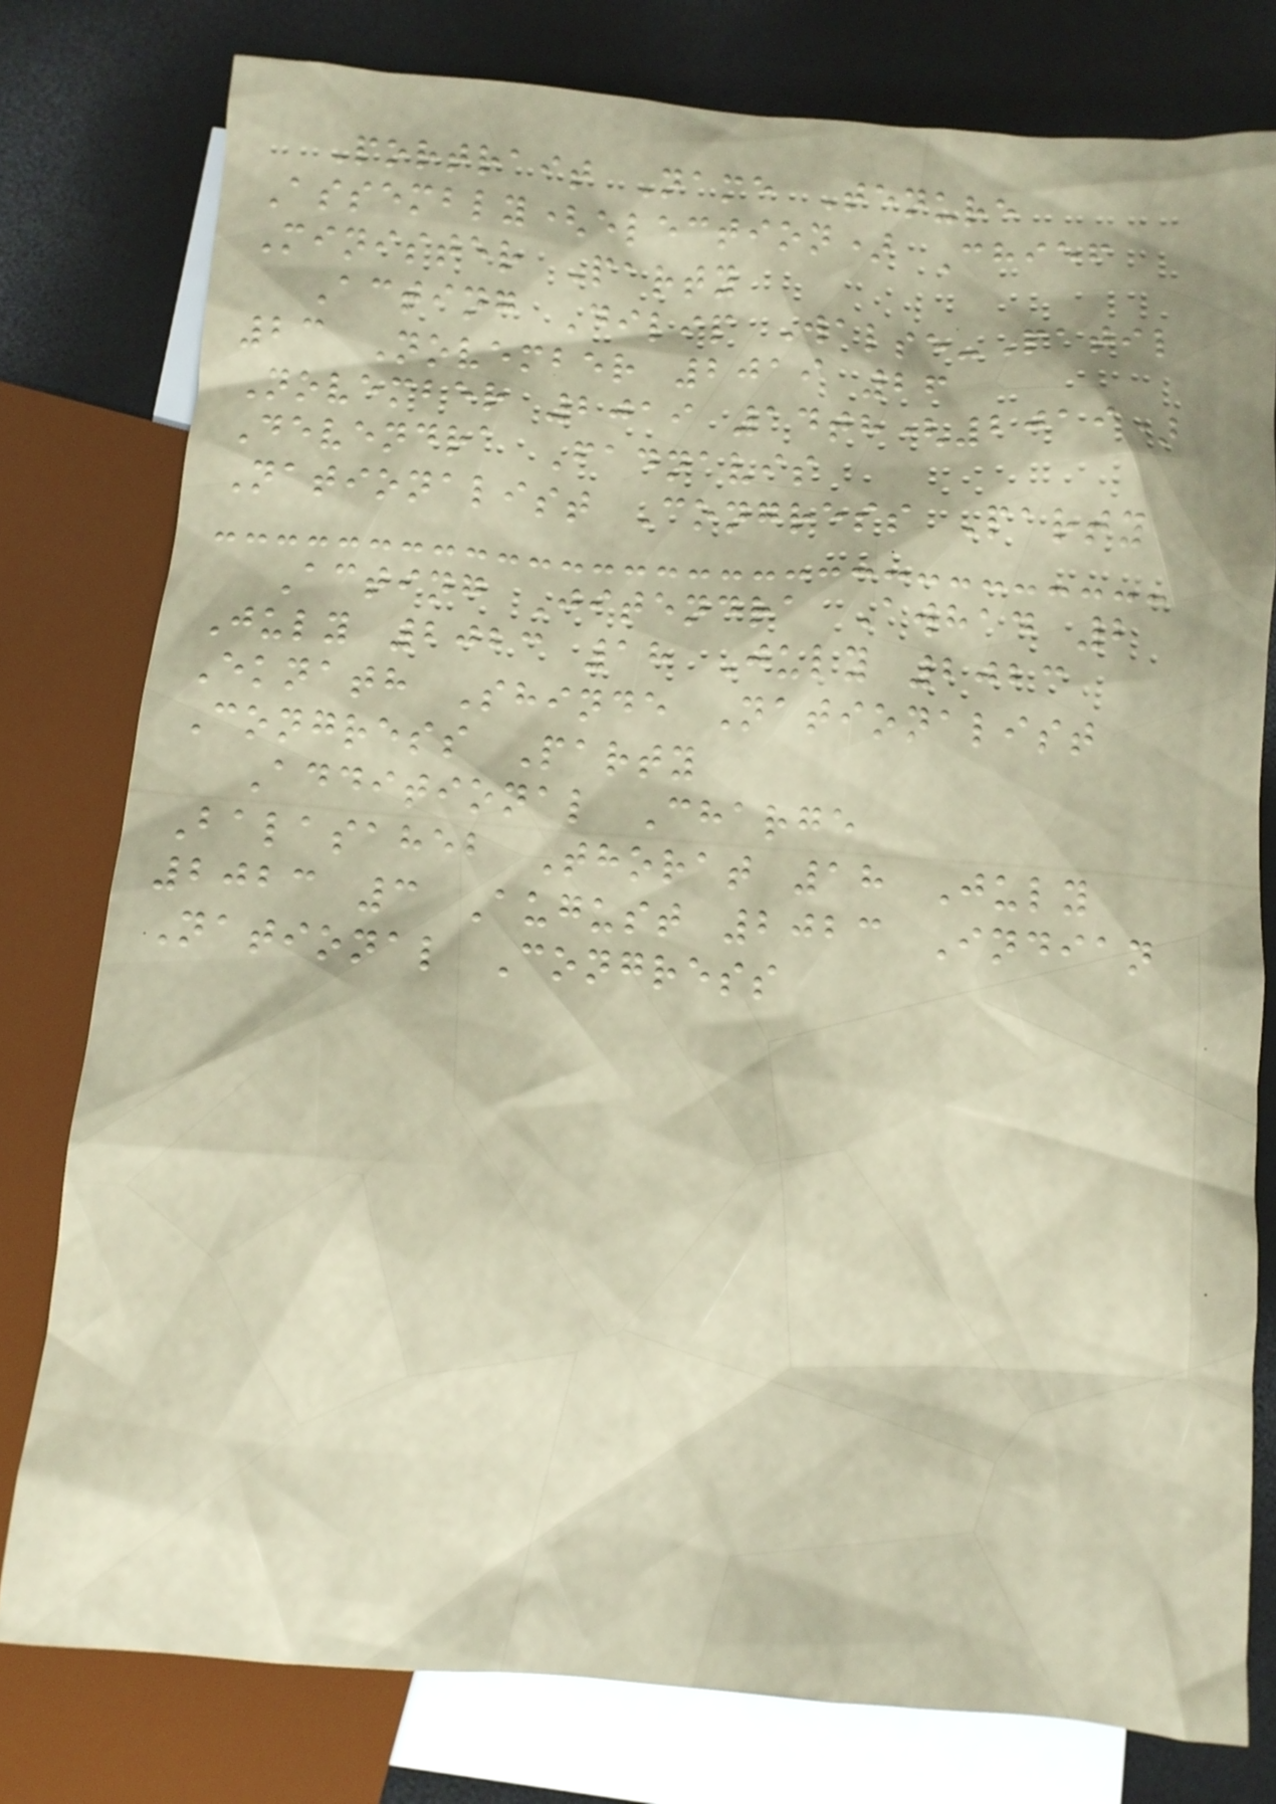Portrait Name Tenure
Assembly(election) Chief
Minister Party
Acting Dilip Walse-Patil
23 November 2019 26
November 2019 14th(2019)
Devendra Fadnavis
Nationalist Congress Party
Acting Jitendra Awhad 2
July 2023 18 July 2023
Eknath Shinde Nationalist
Congress Party
Additional Charge
Balasaheb Thorat 18 July
2023 3 August 2023 Indian
National Congress
